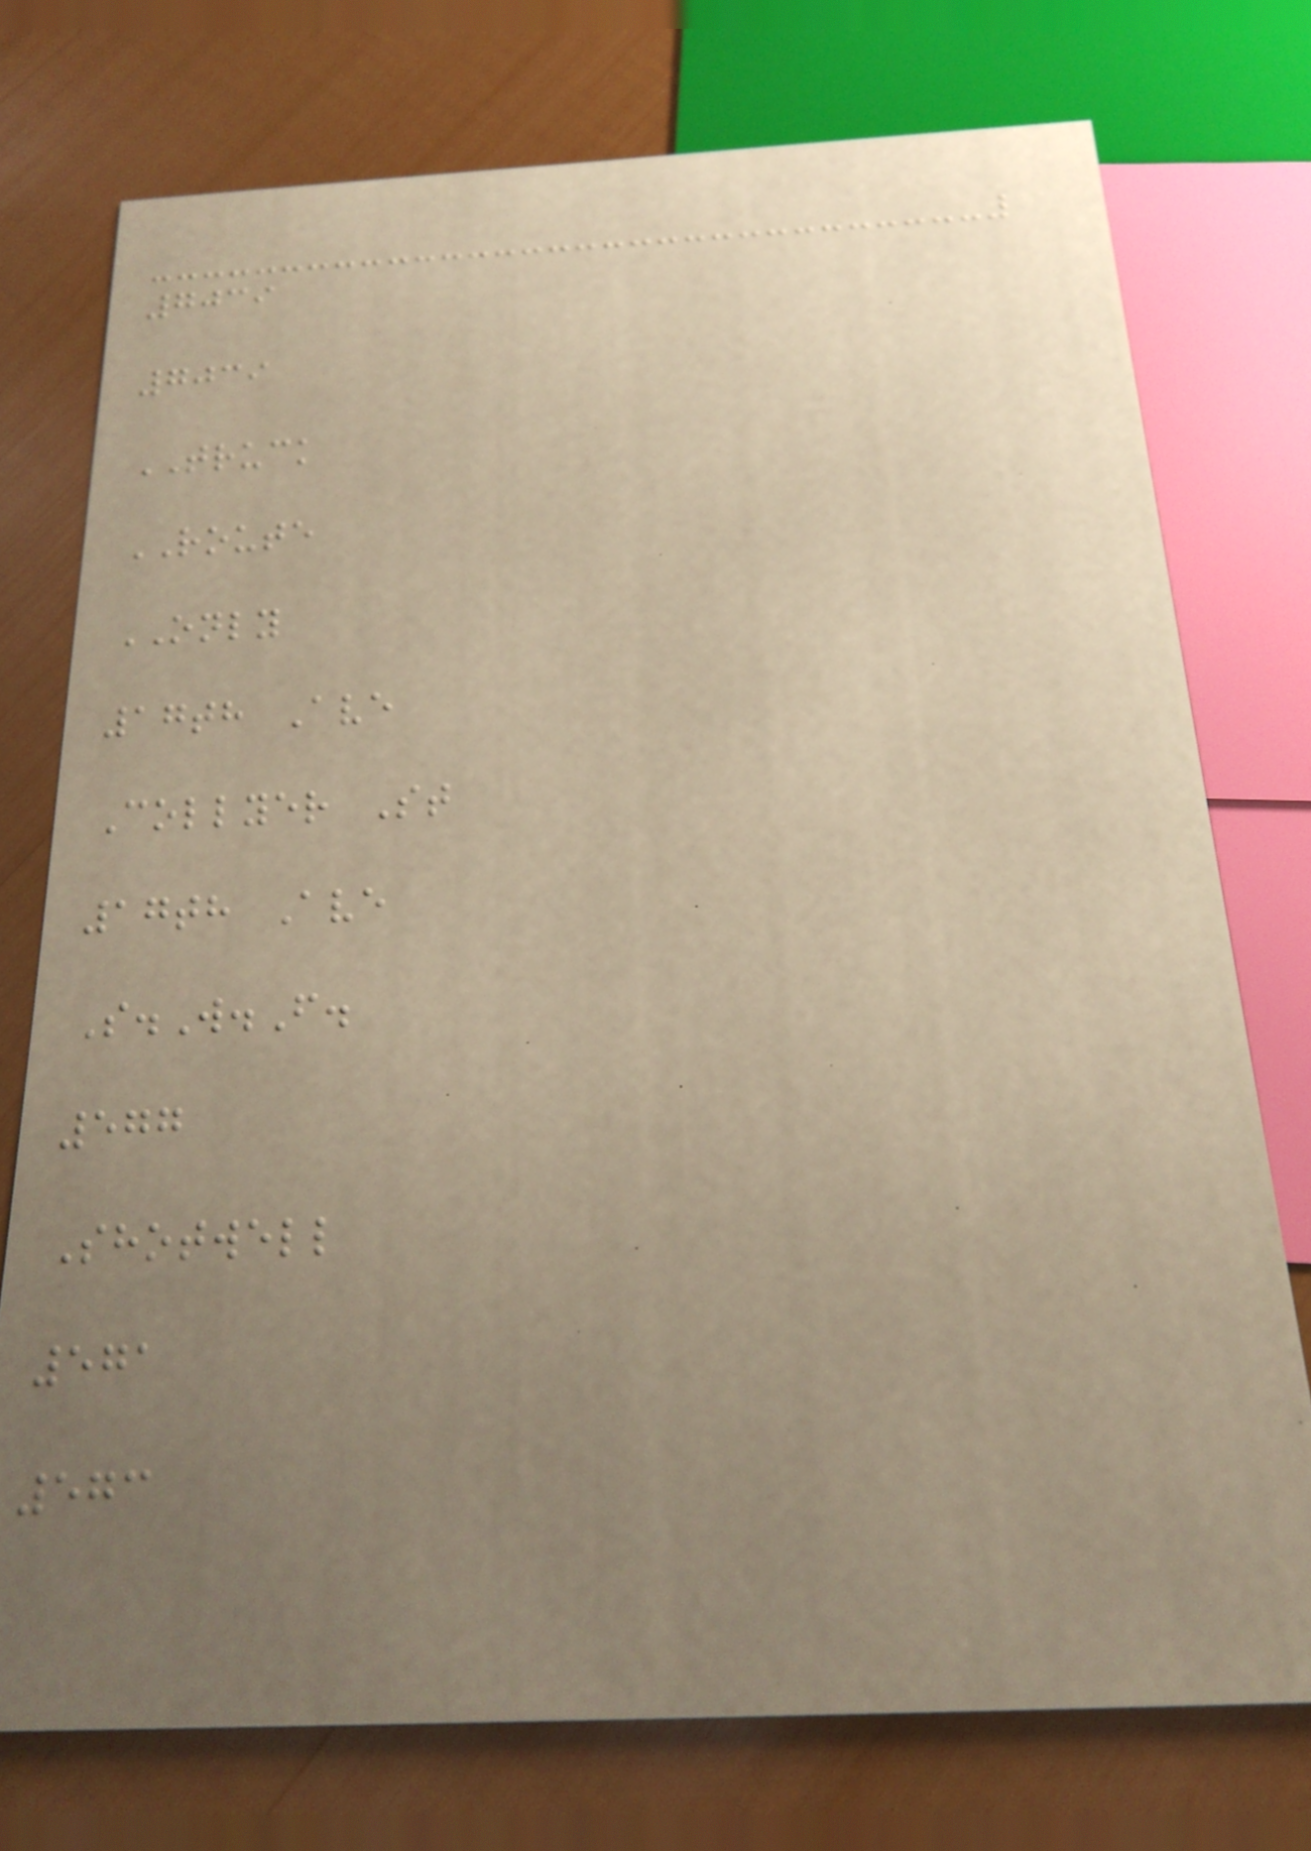7039
7039
TRUCK
ROUTE
ONLY
17th Ave
Collyer St
17th Ave
S.W.F.
577
Shotwell
571
573
